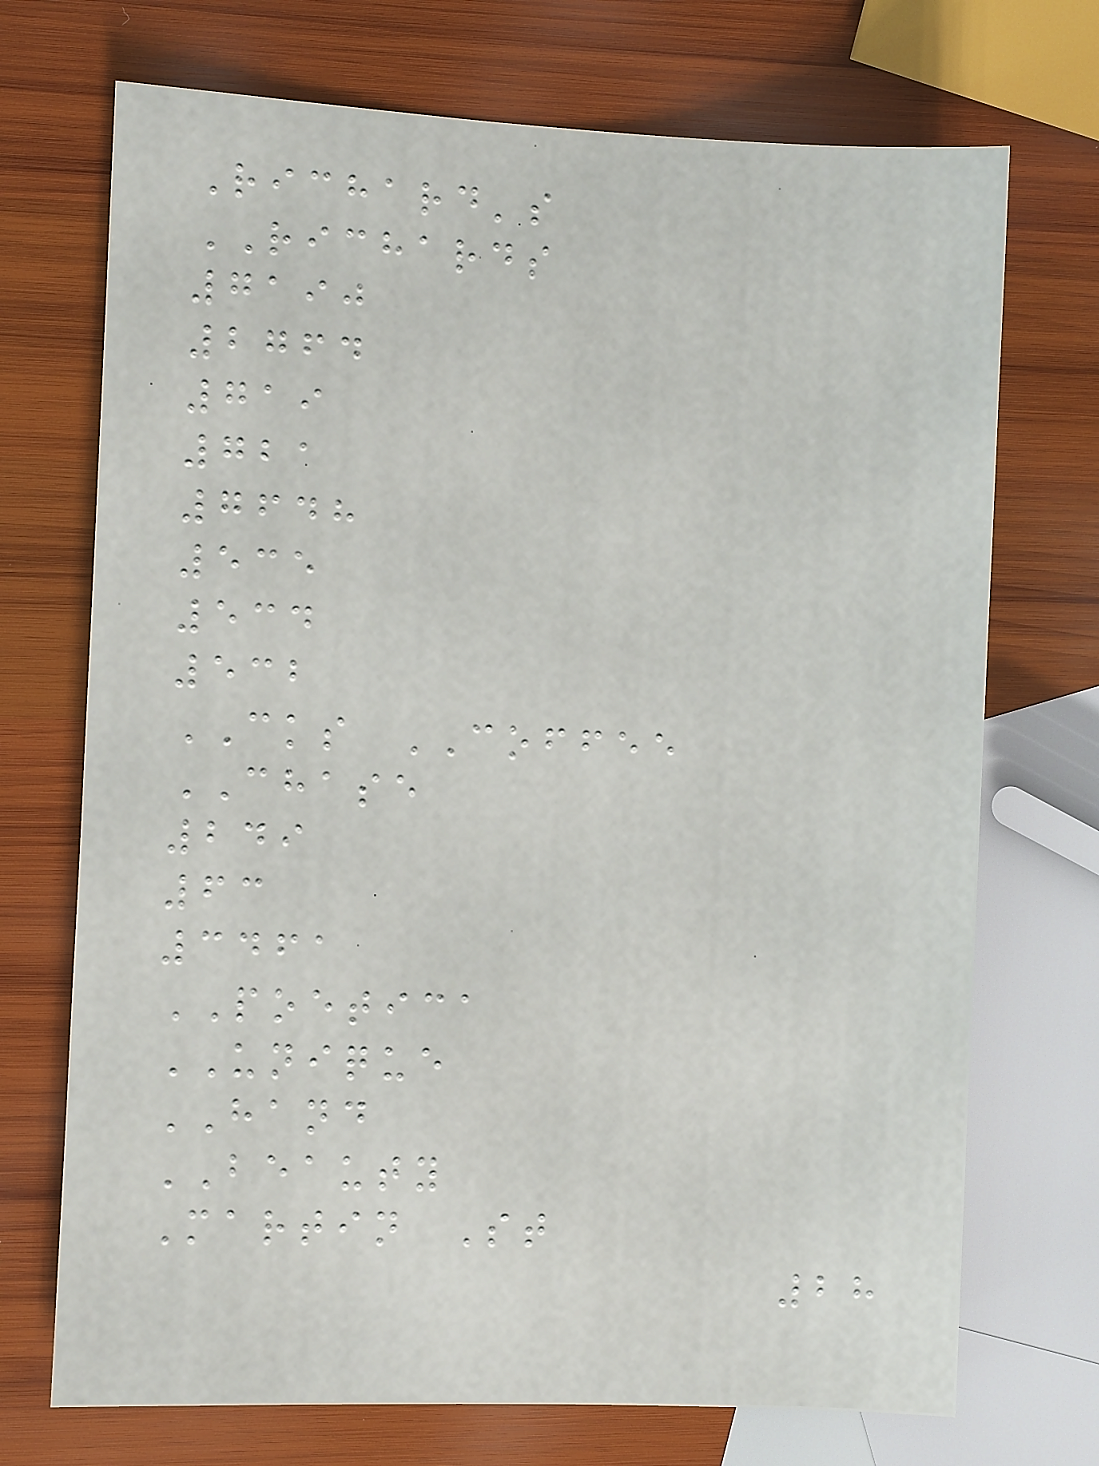Richard's
RICHARDS
7190
2764
719
721
7648
535
534
532
CKS COFFEE
CHASE
249
63
3461
POETICA
UNIQUE
HAND
BEAUTY
Martin St
28
